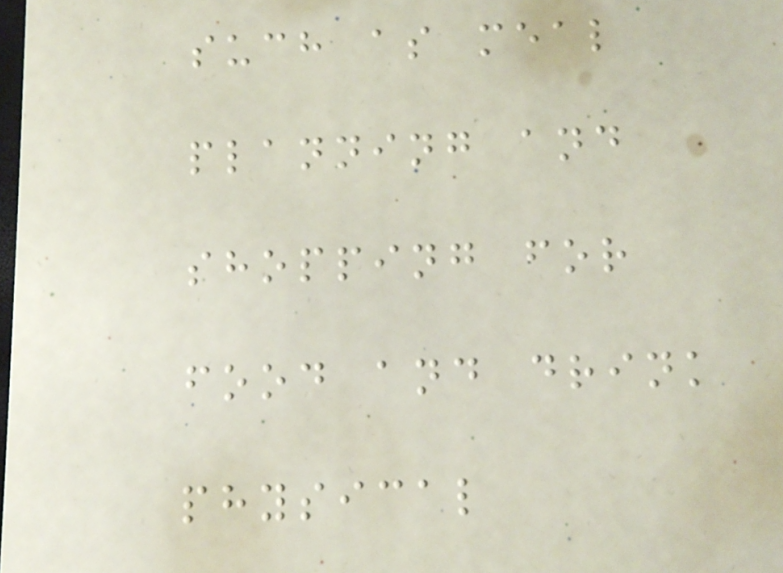such as meal
planning and
shopping for
food and drink
physical
